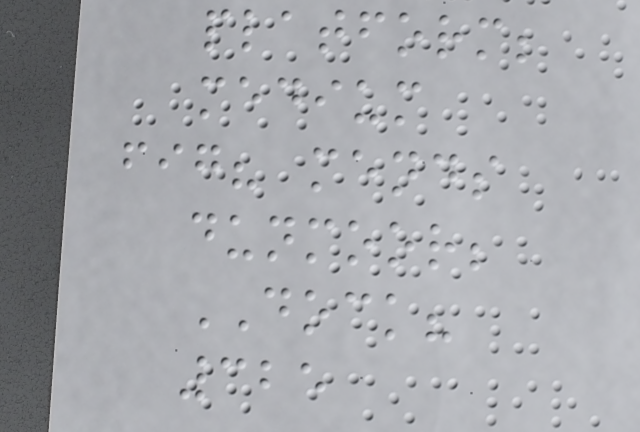platform;
medium
fig? mends
dunmoor;
DOCK?
325
